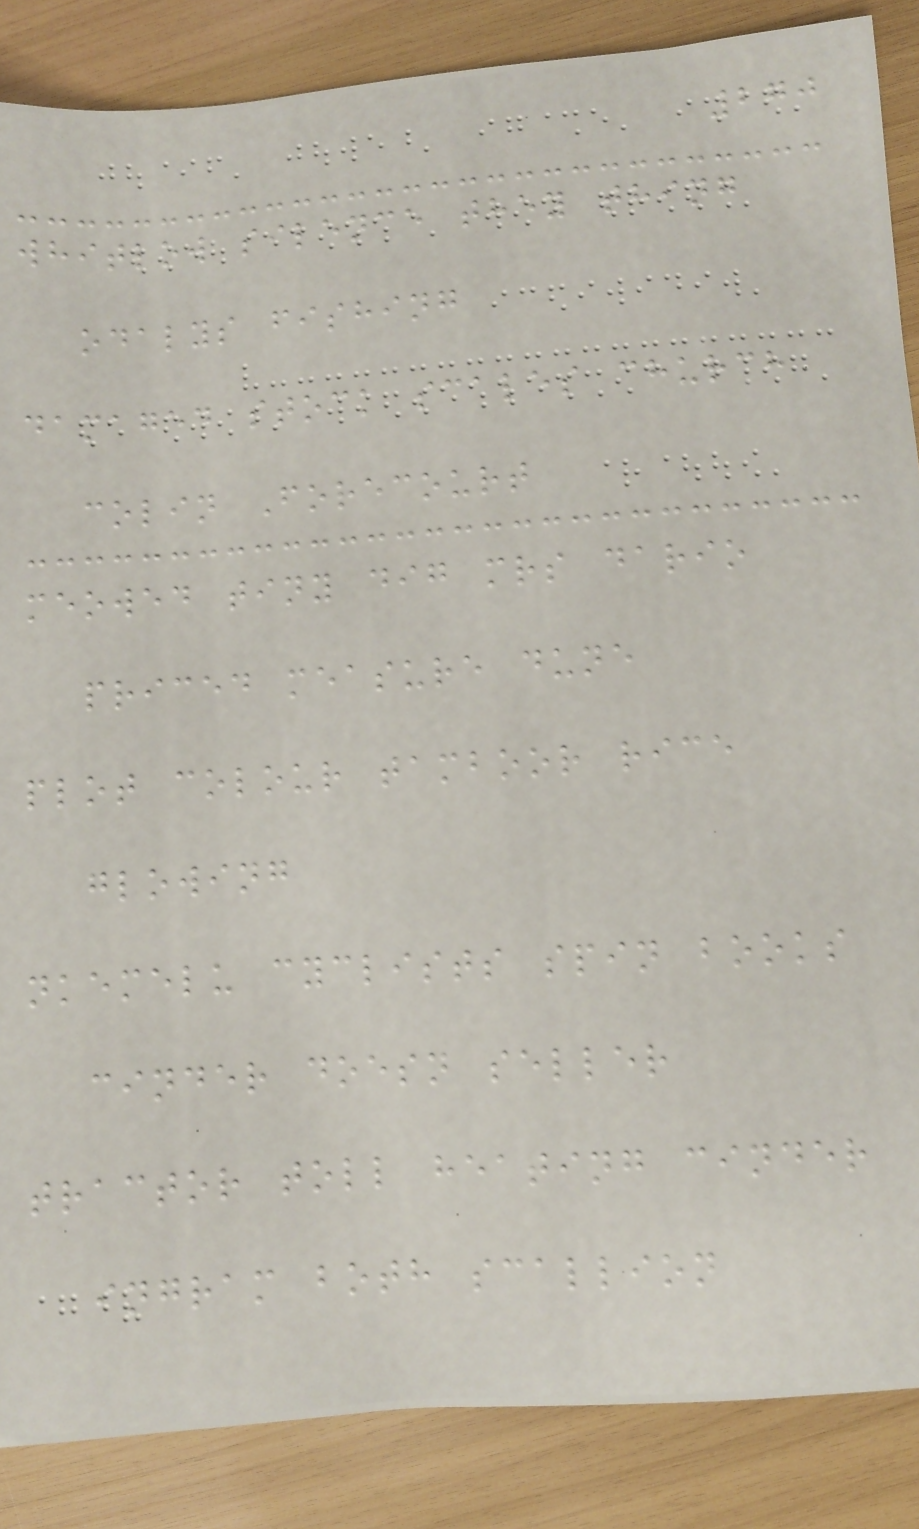270
whitlow silence they thing
odalys fishing
damaged stock scales church
colin Forecourt
meowed tiny dig mrs dario
priced measure dune
plot colour tamboor rice
glowing
nkemelu cyclists spin books
cinder doesn seller
tractor toll heating cinder
ingram both scallion
